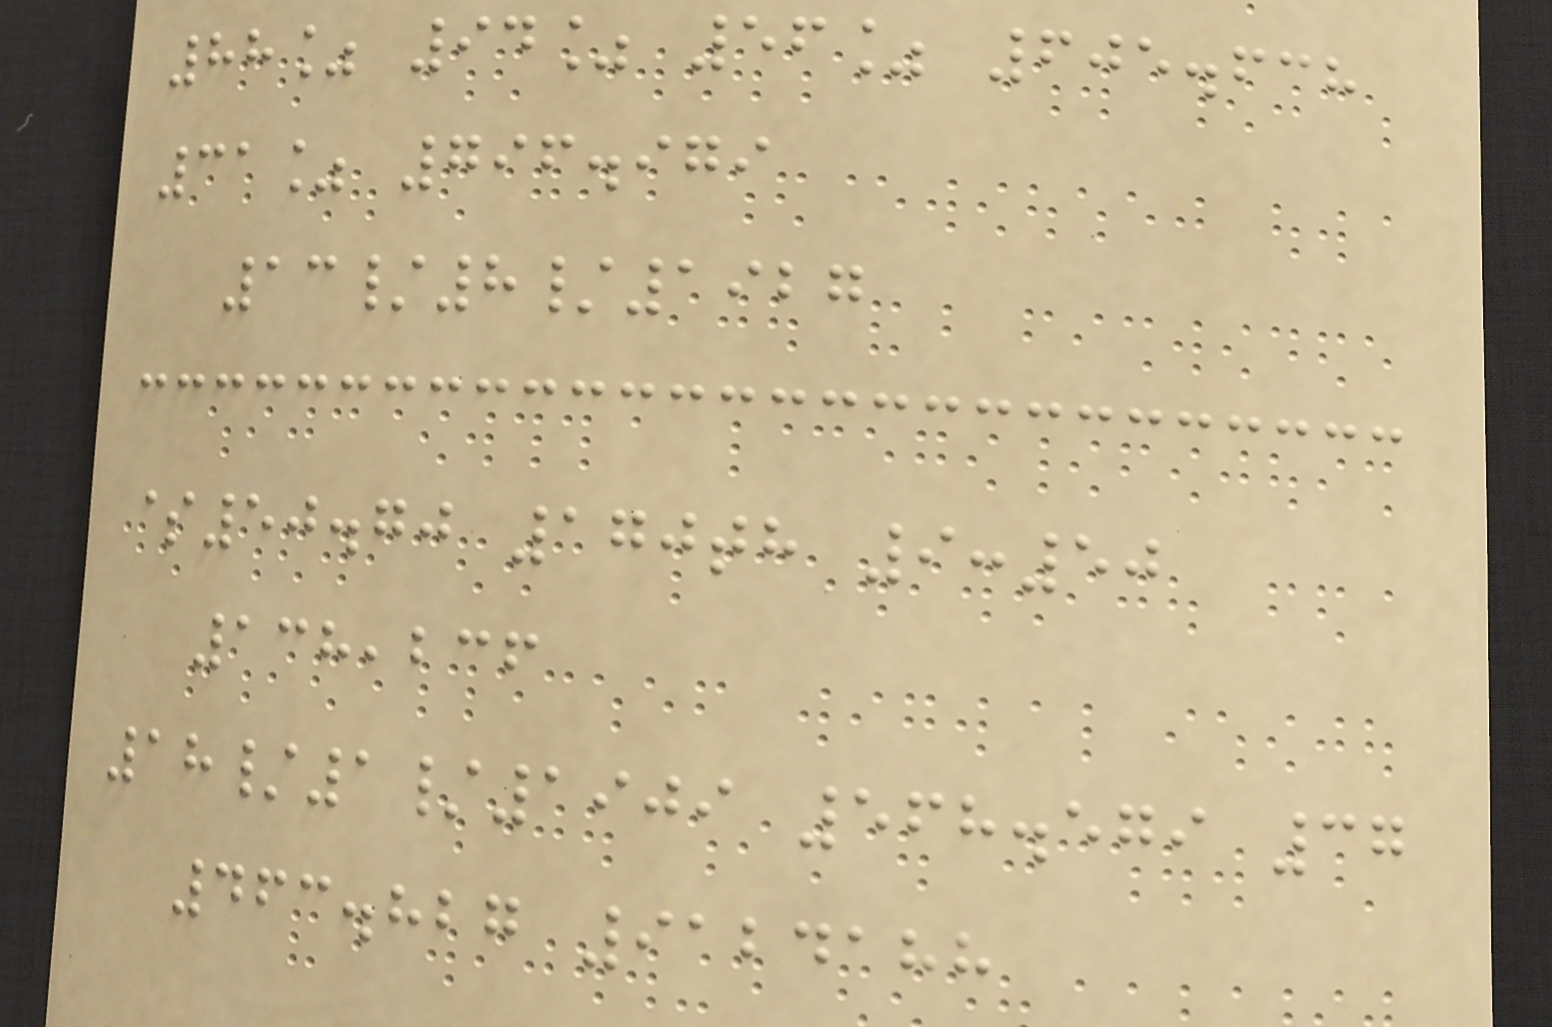88% 94% 56% 605.638
31% 796.979
13/8/1927
$50.70 170th 9:50
138,236
18/1/1909 568.579 37
463.827 9124188
